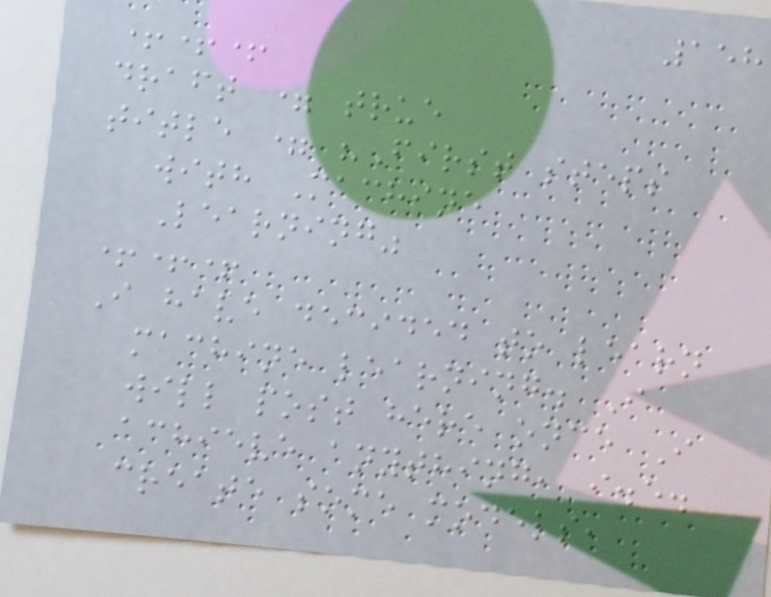158
+++
draft = true
title = "First steps
with Machine
Learning"
+++
I have decided to learn
machine learning. I
will post here once I
achieve anything, i.e.
create some models,
